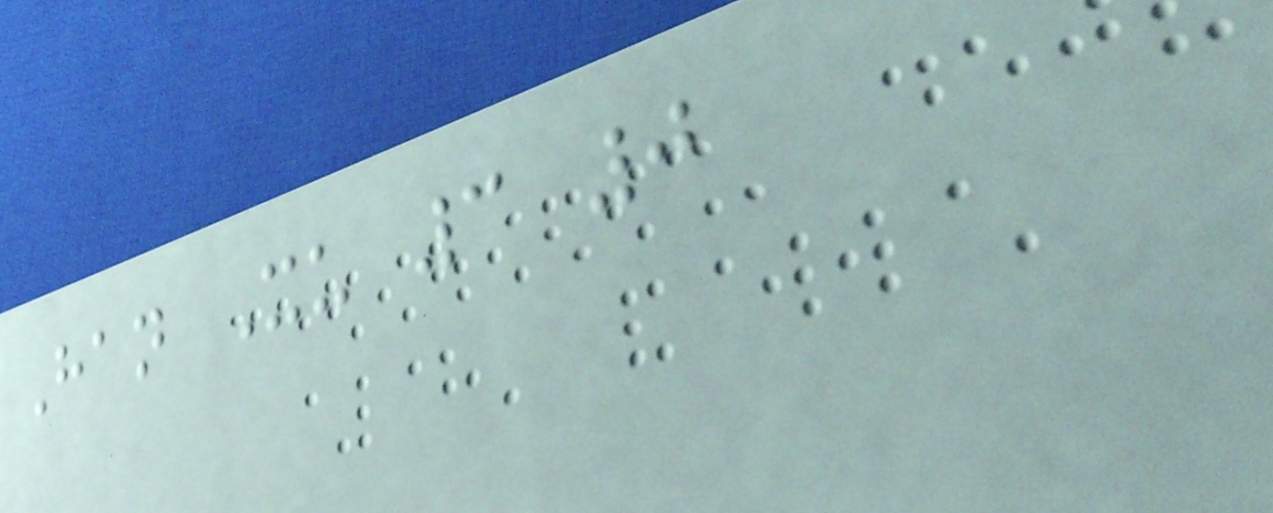Han Xu 3 0
